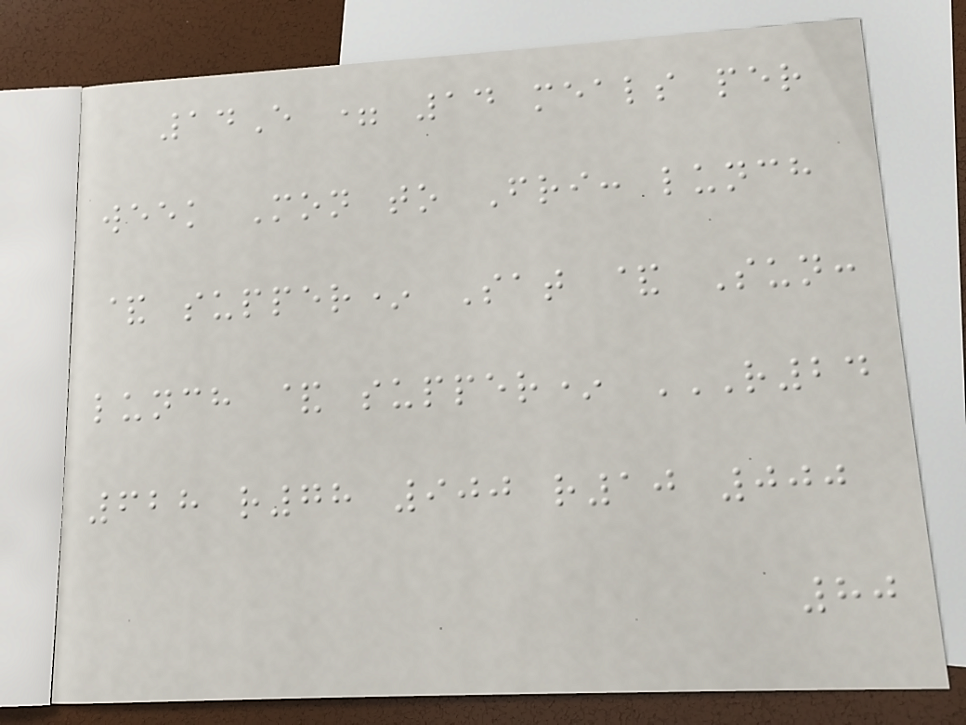14E = 14 meals per
week Mon to Fri: lunch
& supper* Sat & Sun:
lunch & supper* R24
628 R78 900 R10 000
80
